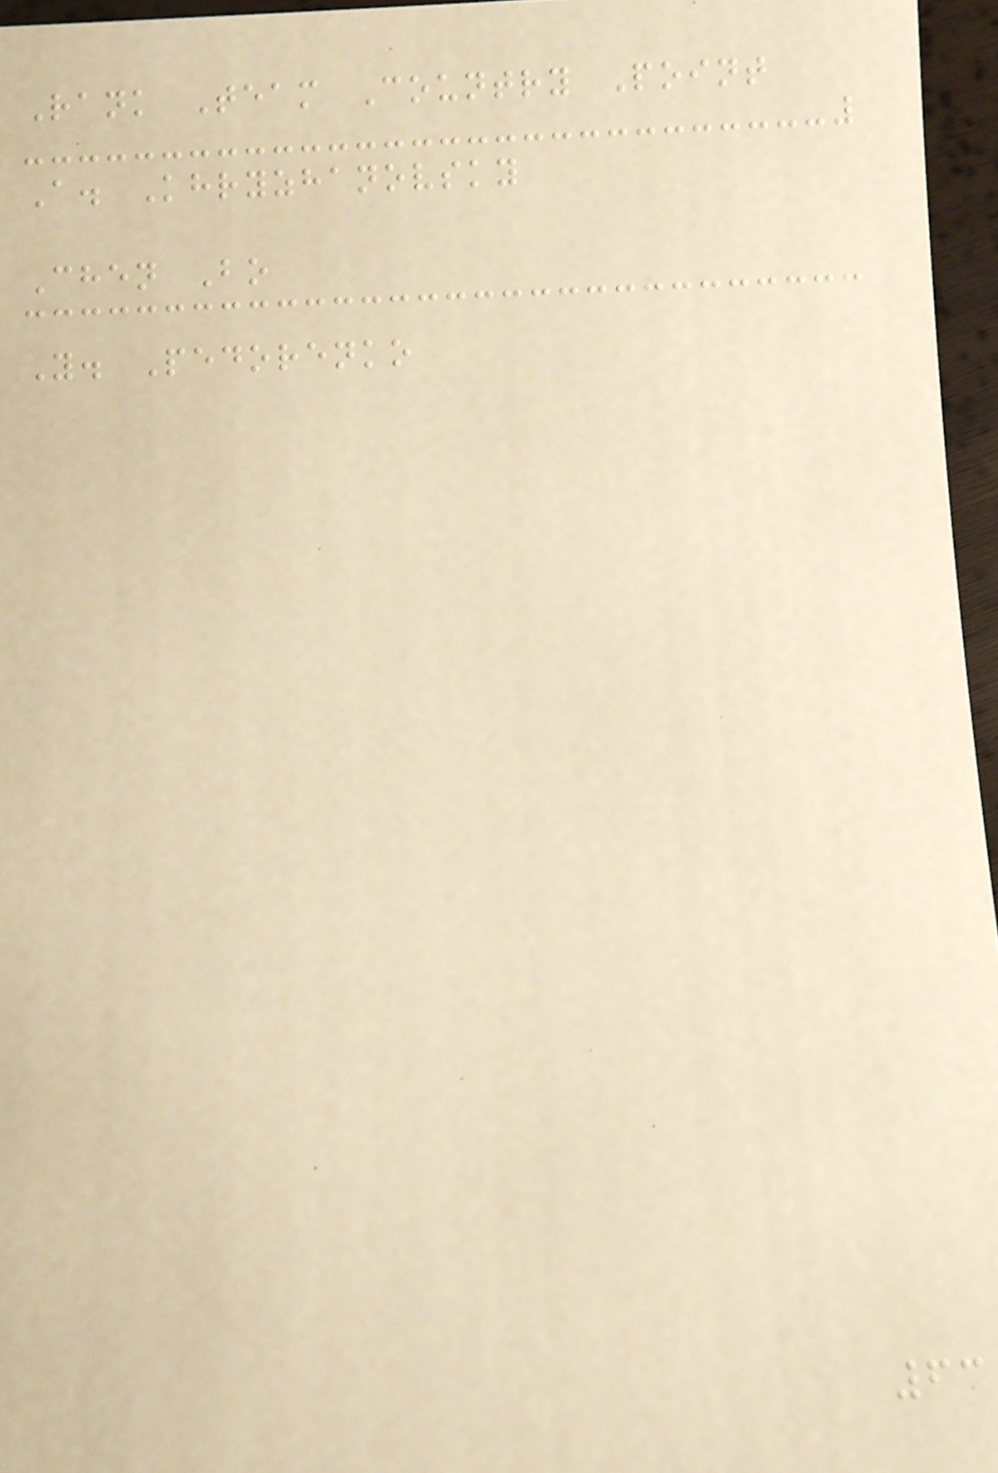Rank Team Country Point
A. Khryzhanovsky
Chen Bo
Y. Pedorenko
63
